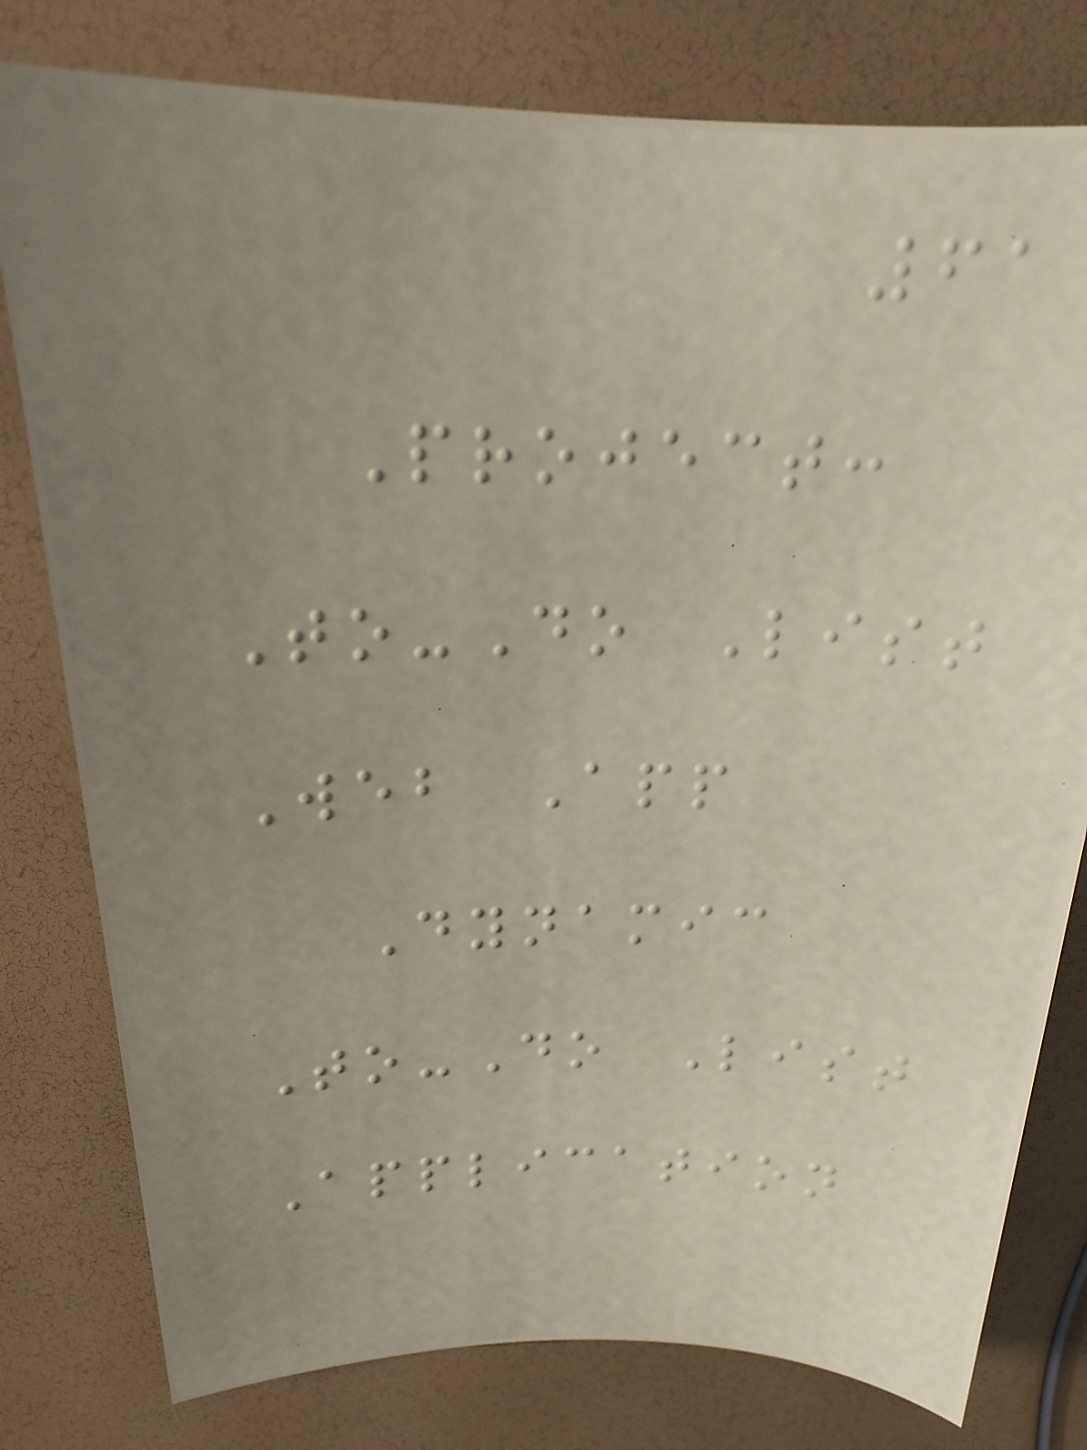61
Project:
To-Do List
Web App
Dynamic
To-Do List
Application
